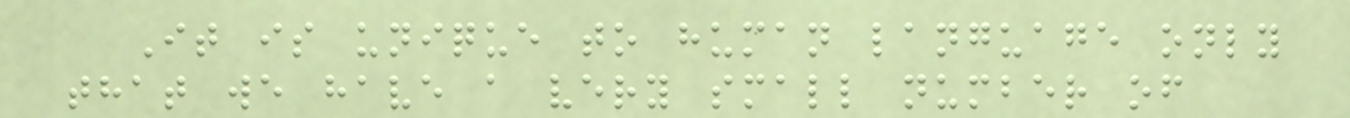It is unique to human language only
that we have a very small number of
